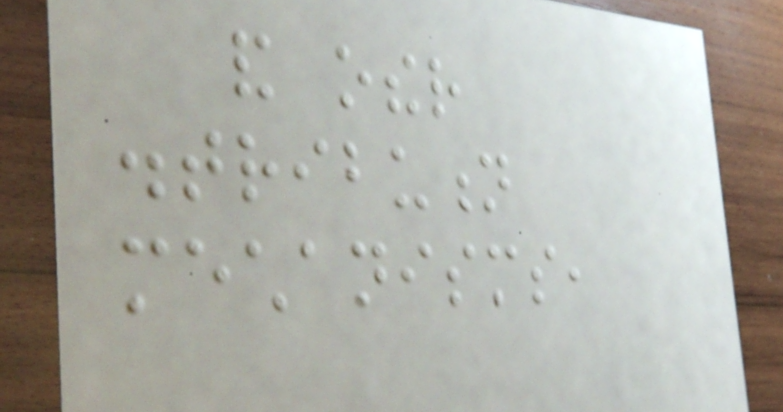and other
distribution
mechanisms,
